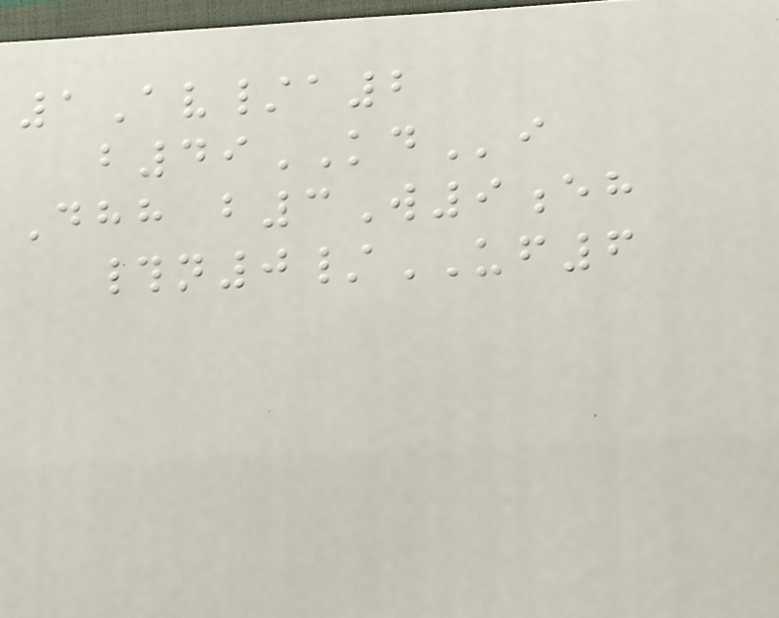1Av/a2
b49KDi
Dhh b3W9eh
#n0/UF6
